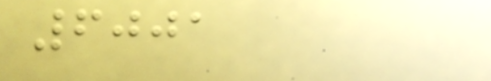6001
